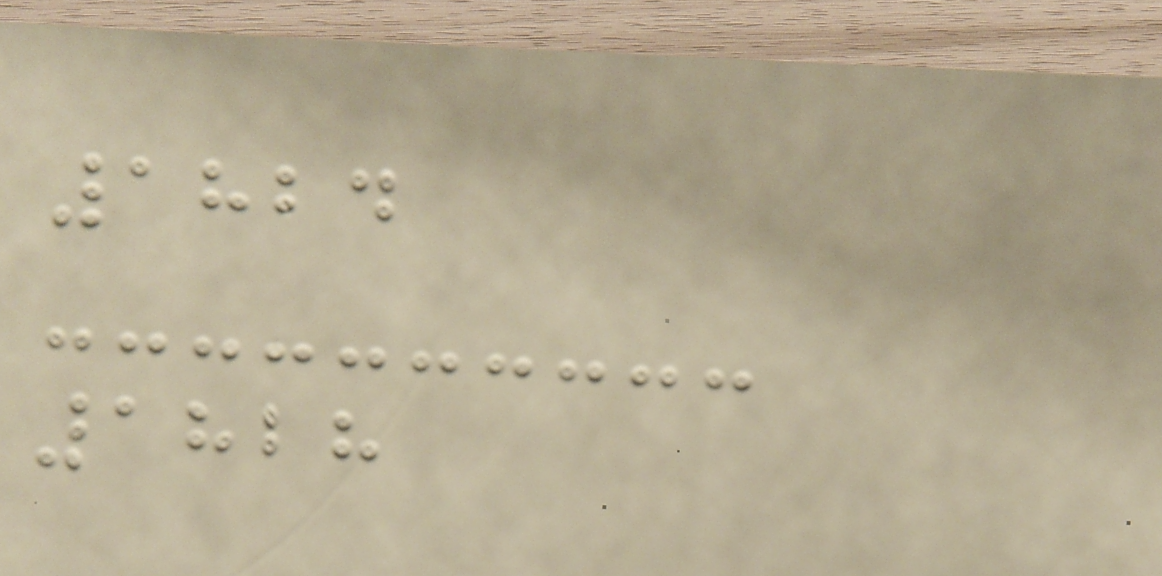1824
1828
